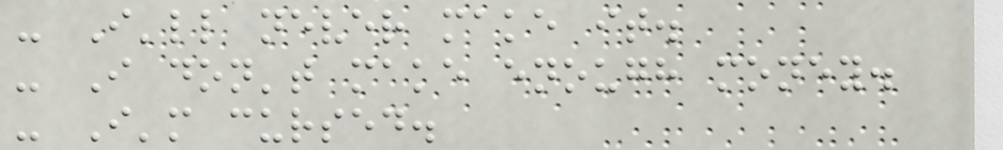- I'll never make it.
- I don't make enough money.
- I'm cursed.
